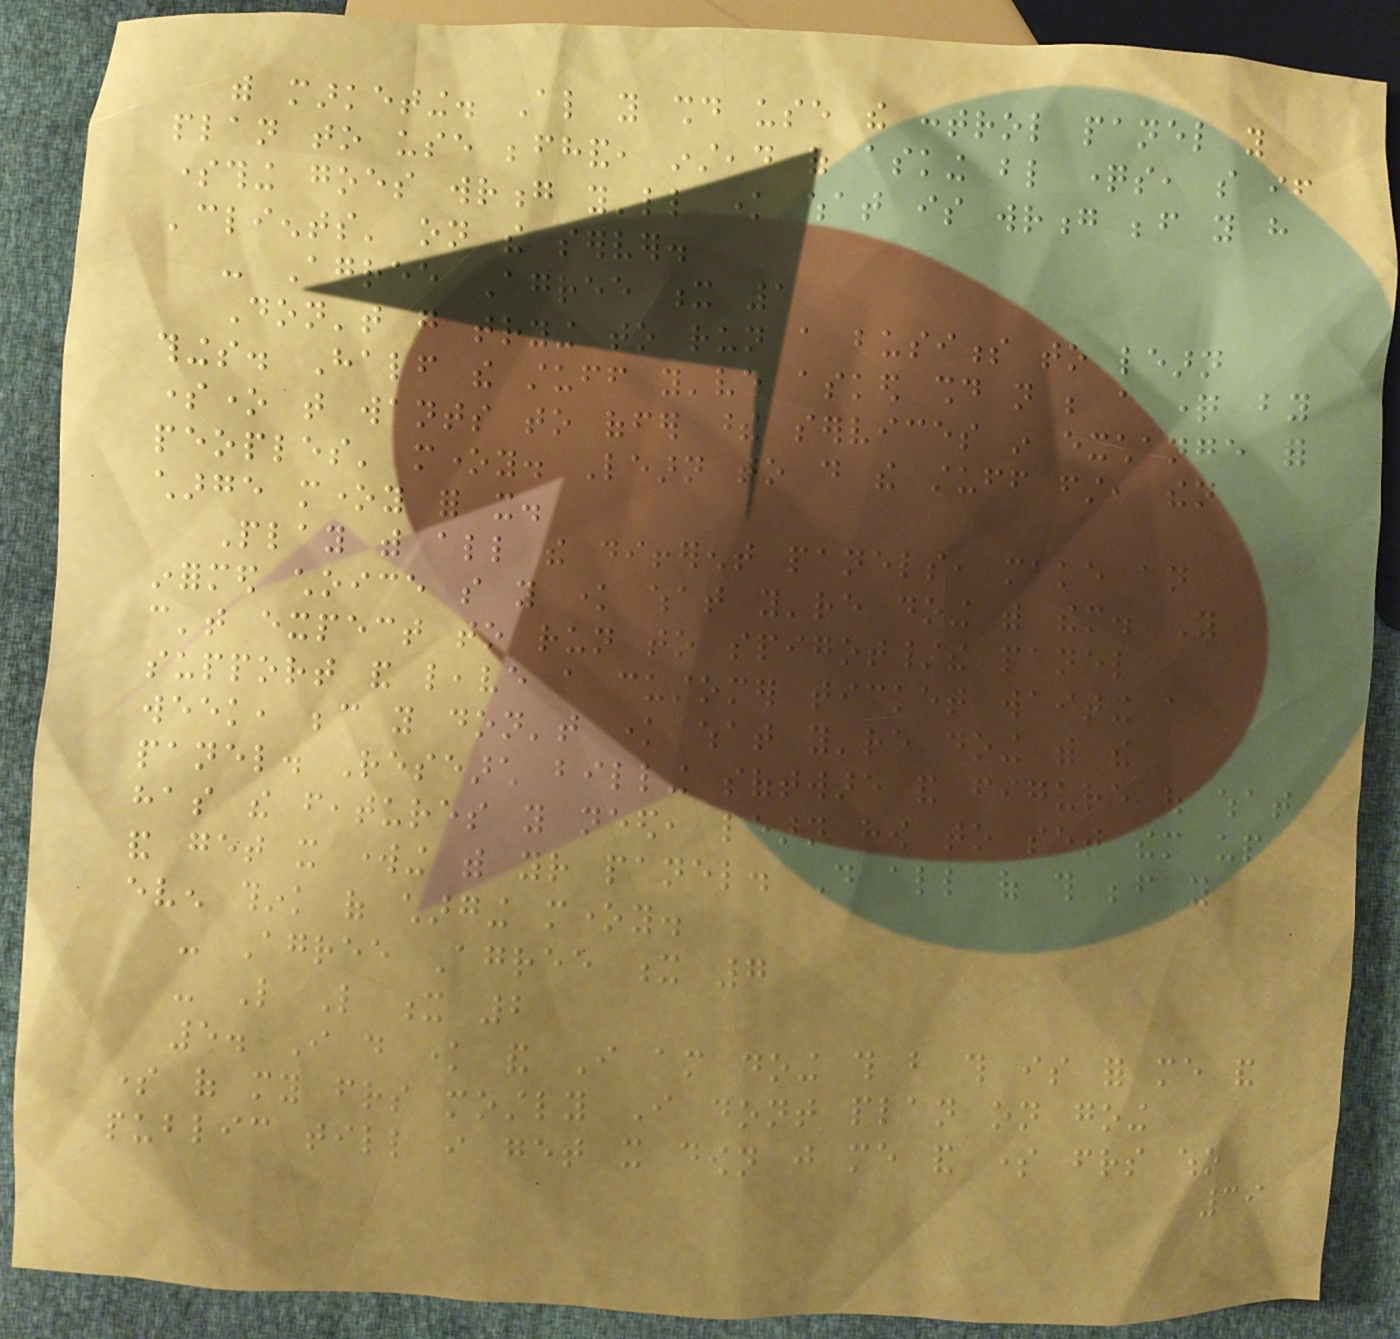with marketing. Also you should use the control panel you
plan to use beforehand, instead of asking blind questions, so if
something goes wrong you'll know what is wrong before you have
'clients' on the server.
- Agree Agree x 1
Don't go trying to run a business to learn
things. Half the stuff you've asked should not be a question by
someone that wants to offer these services in exchange for
peoples' money. Learn to do the stuff first, then
charge money for it.
Play with all the different panels, make an
informed choice so you know what you're doing with them. You
can't expect to run to spigot/the panel
support and leave a customer ticket waiting a
week, because you don't know what you're doing with the
panel. Research billing software and figure out what
has the features you need, learn how to set them up
and get it working with your panel. Do all of this before you
even think of charging money.
- Agree Agree x 7
- Like Like x 2
5. I do know and I am doing this but this is for me and
some of my friends mostly I dont plan on going
public till i get it down just me and some friends who
39
